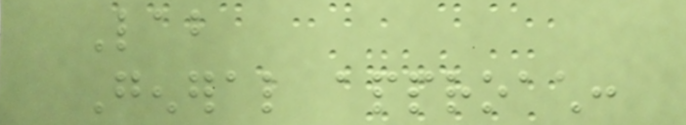Lab
General approach:
